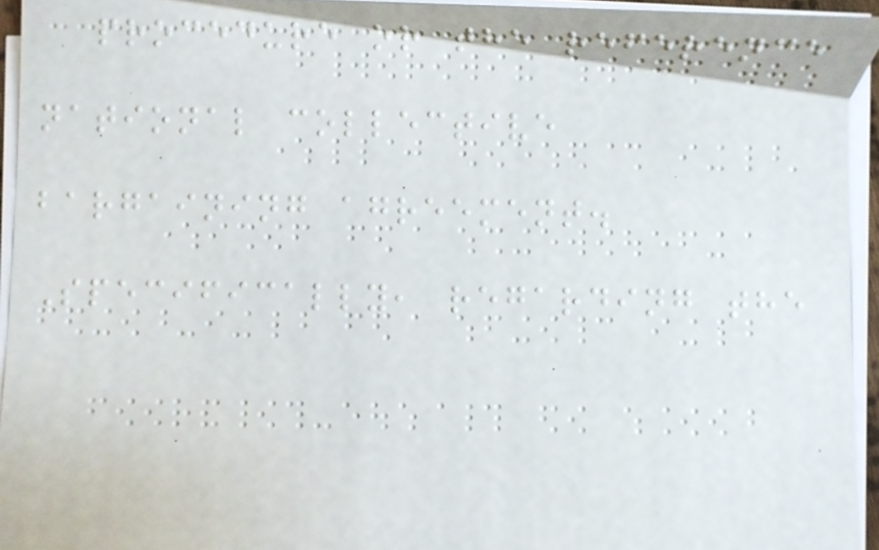procedure or the reference
national collective
bargaining agreement.
Specifically, regarding the
